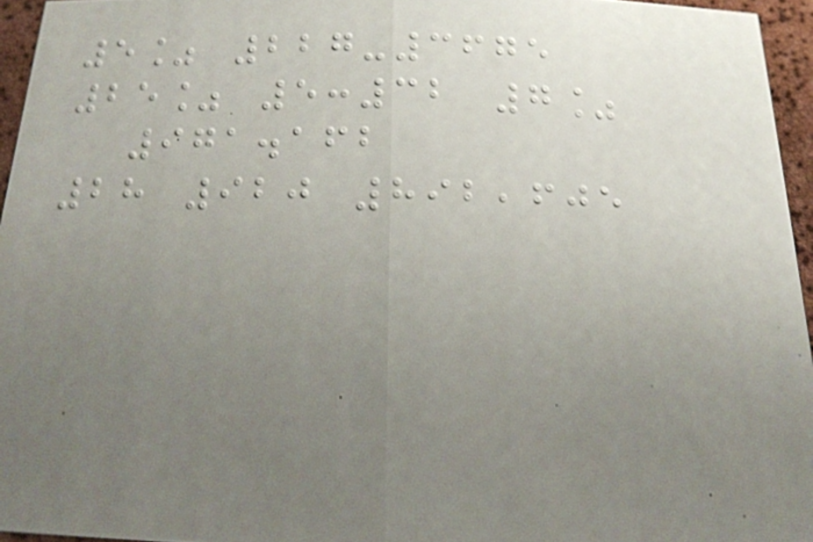5% 227-3675
25% 5:32 7%
971.162
28 920 892,605
